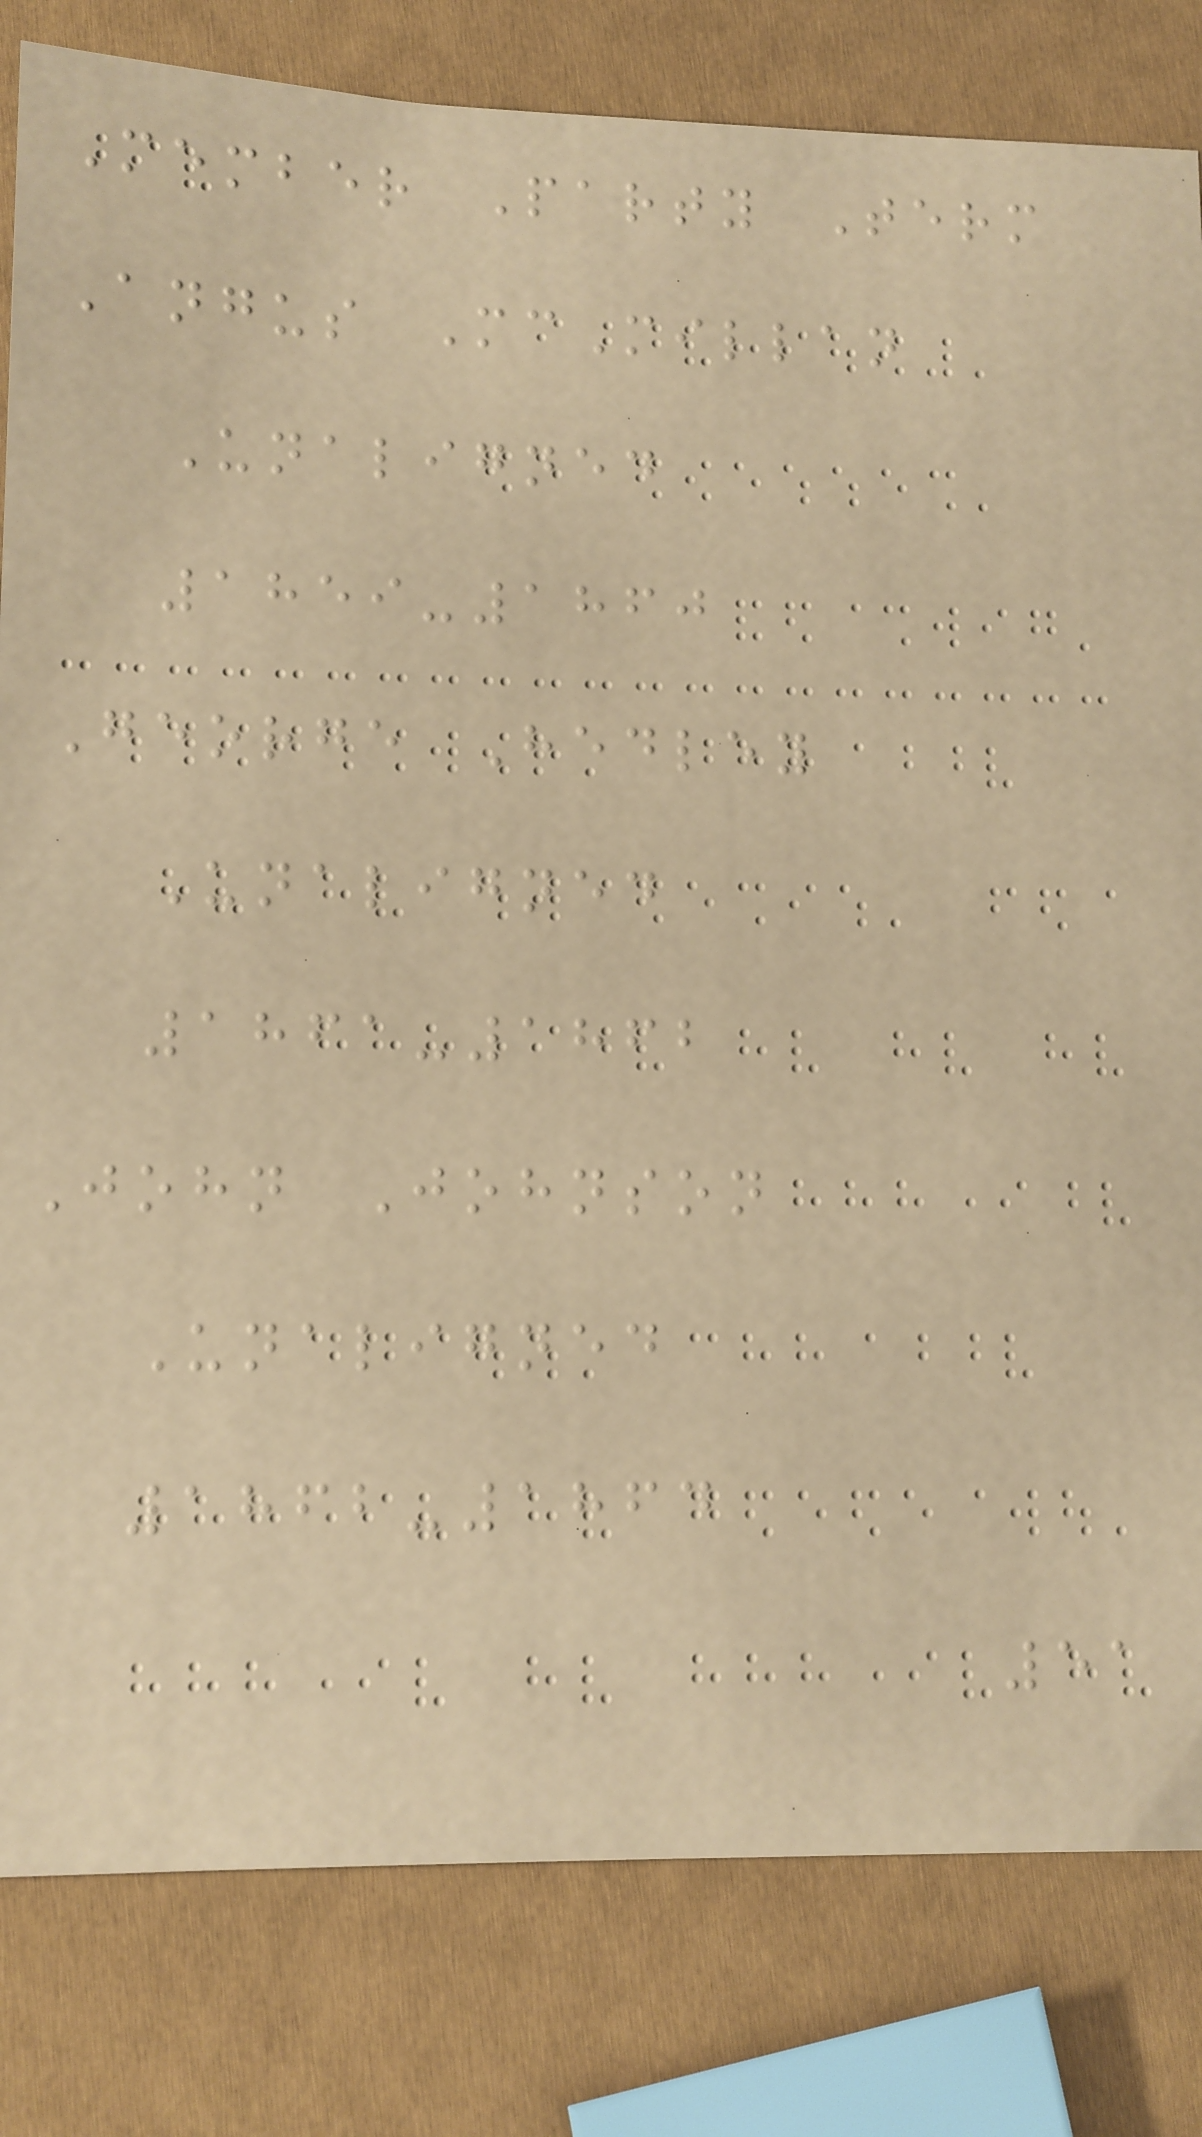Member Party Term
Angus McMillan
Unaligned
1859-1860
George Hedley
Unaligned
1861-1862
John Johnson
Unaligned
1862-1864
51
